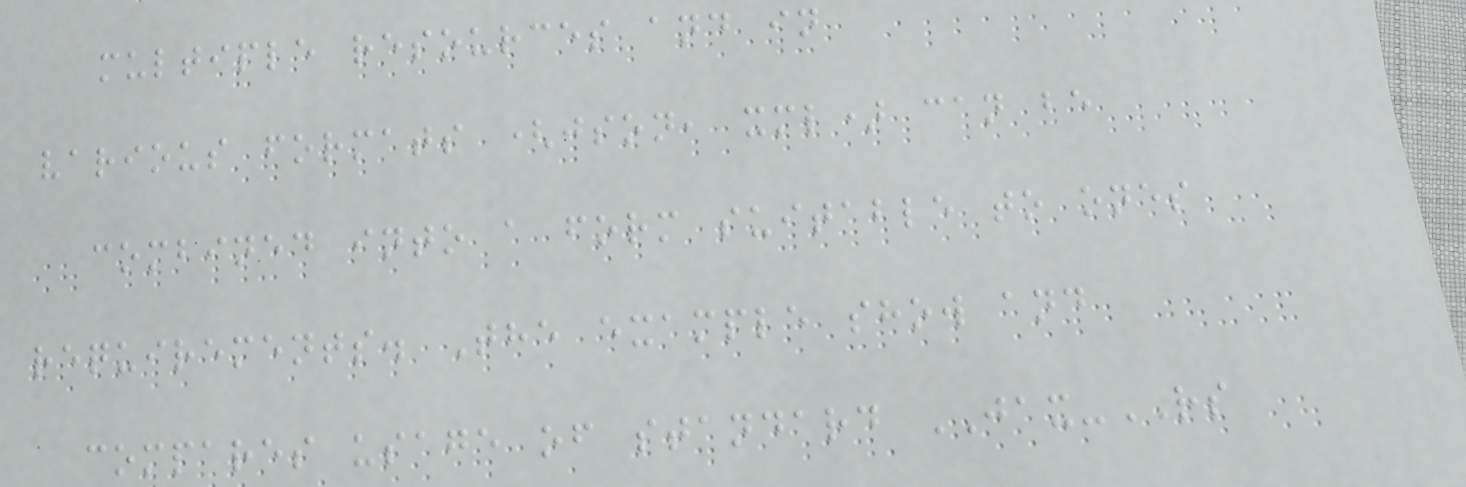multiple resources and in
various formats (json, xml) can be
combined into a form suitable to ones
requirements. The example show and
compares usage of standard JAX-RS
